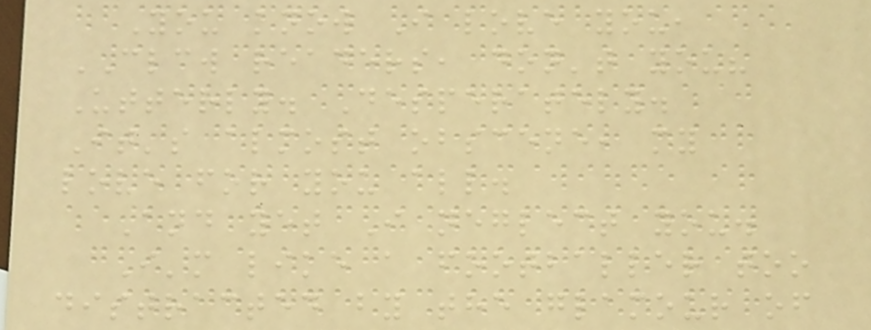You know I love you,
CLCW readers, don't you?
Utterly. Desperately.
It's almost obscene, my
love for you all.
And yet I neglect you.
I'm like a footballer too
distracted by the glamour of
